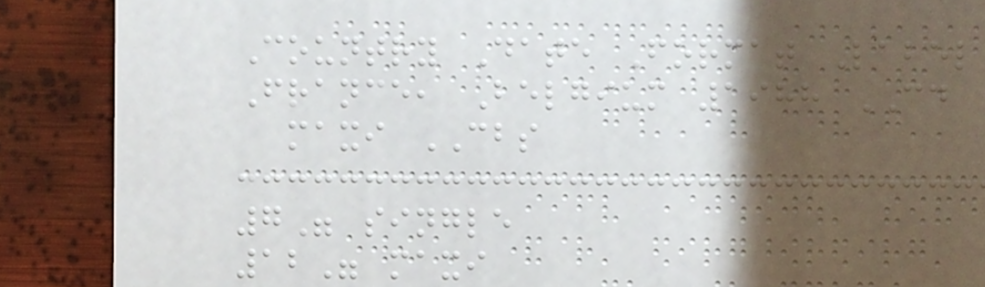Country Date Format Label
France, Belgium 1988 CD
maxi CBS
7" single
12" maxi
